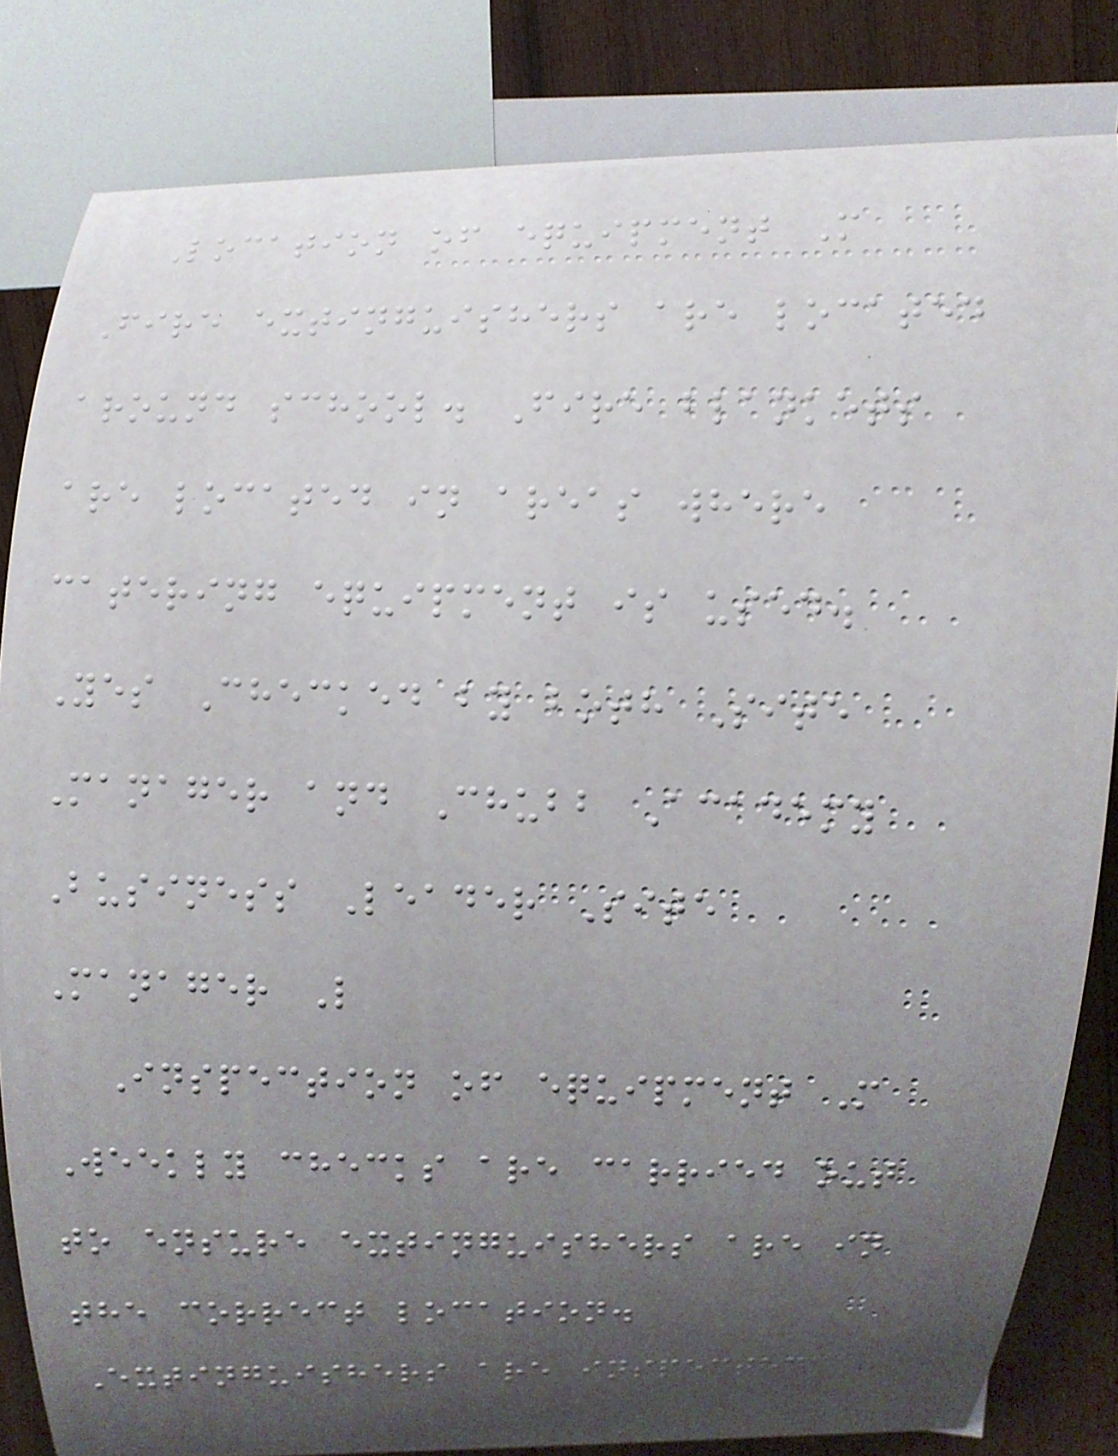Location of equipment M
Fire extinguishers are located
around school. Fire blankets
are located in areas where
catering equipment is used.
Yes Checked by both Site
Manager and Chubb Academy
Business Leader Site
Manager L
Inspection of equipment M
Weekly checks are carried out
to ensure extinguishers are in
the correct location.
Extinguishers are inspected
